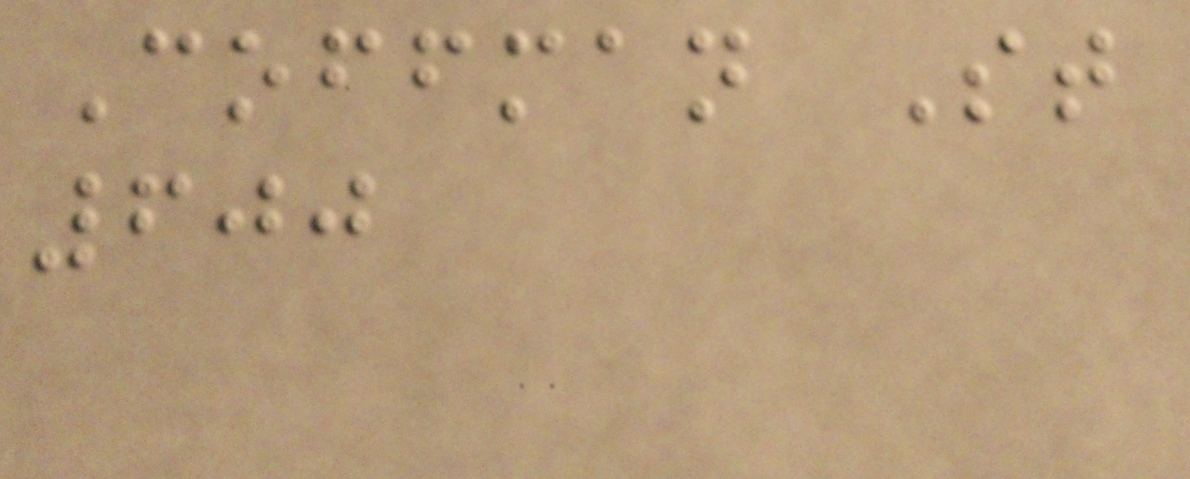Coffman St
600
